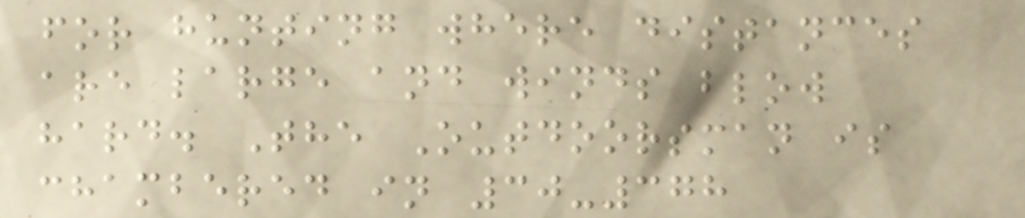for hunting where distances
are large and winds blow
hard. The Outdoorsman is
chambered in 30-378
